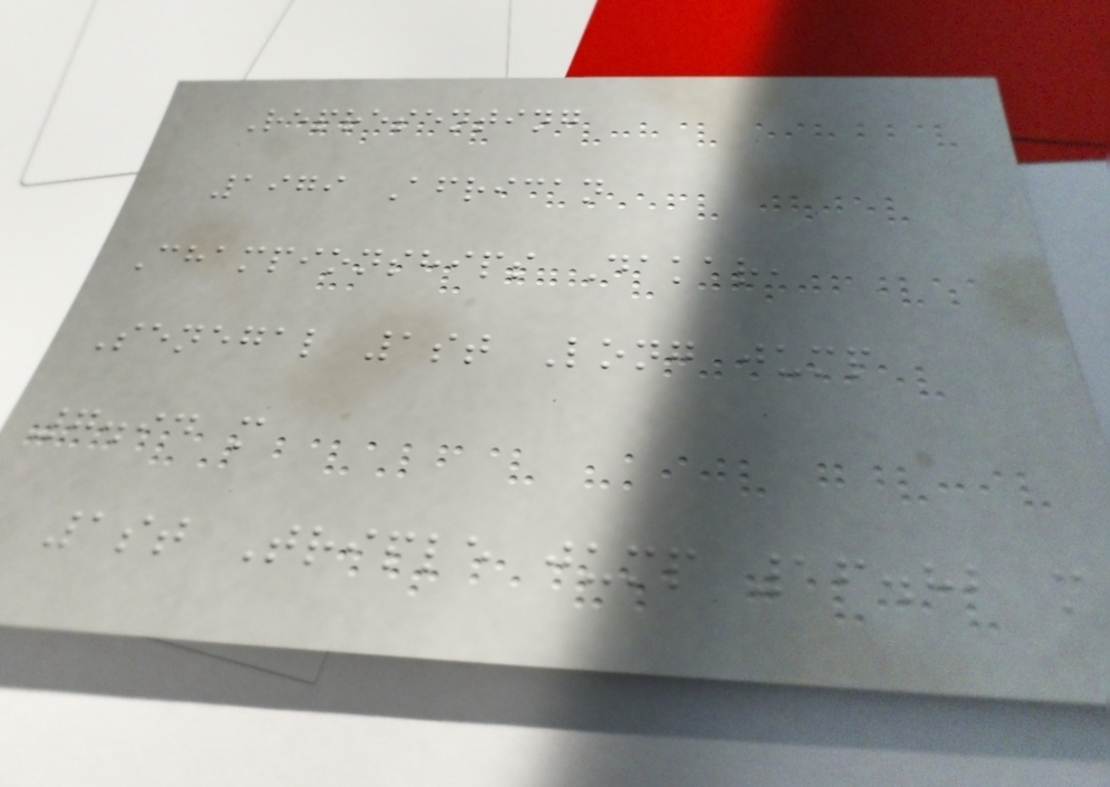Representing
1979 African
Championships Dakar,
Senegal 1st Long jump
7.94 m
1st Triple jump 16.82 m
